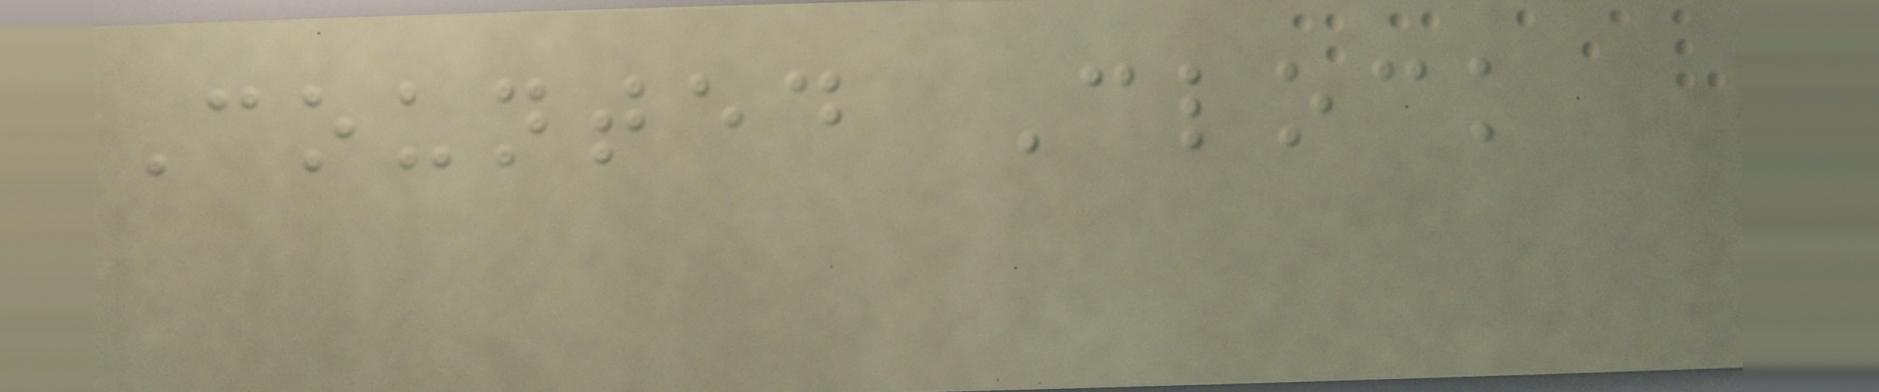Counted Clock
